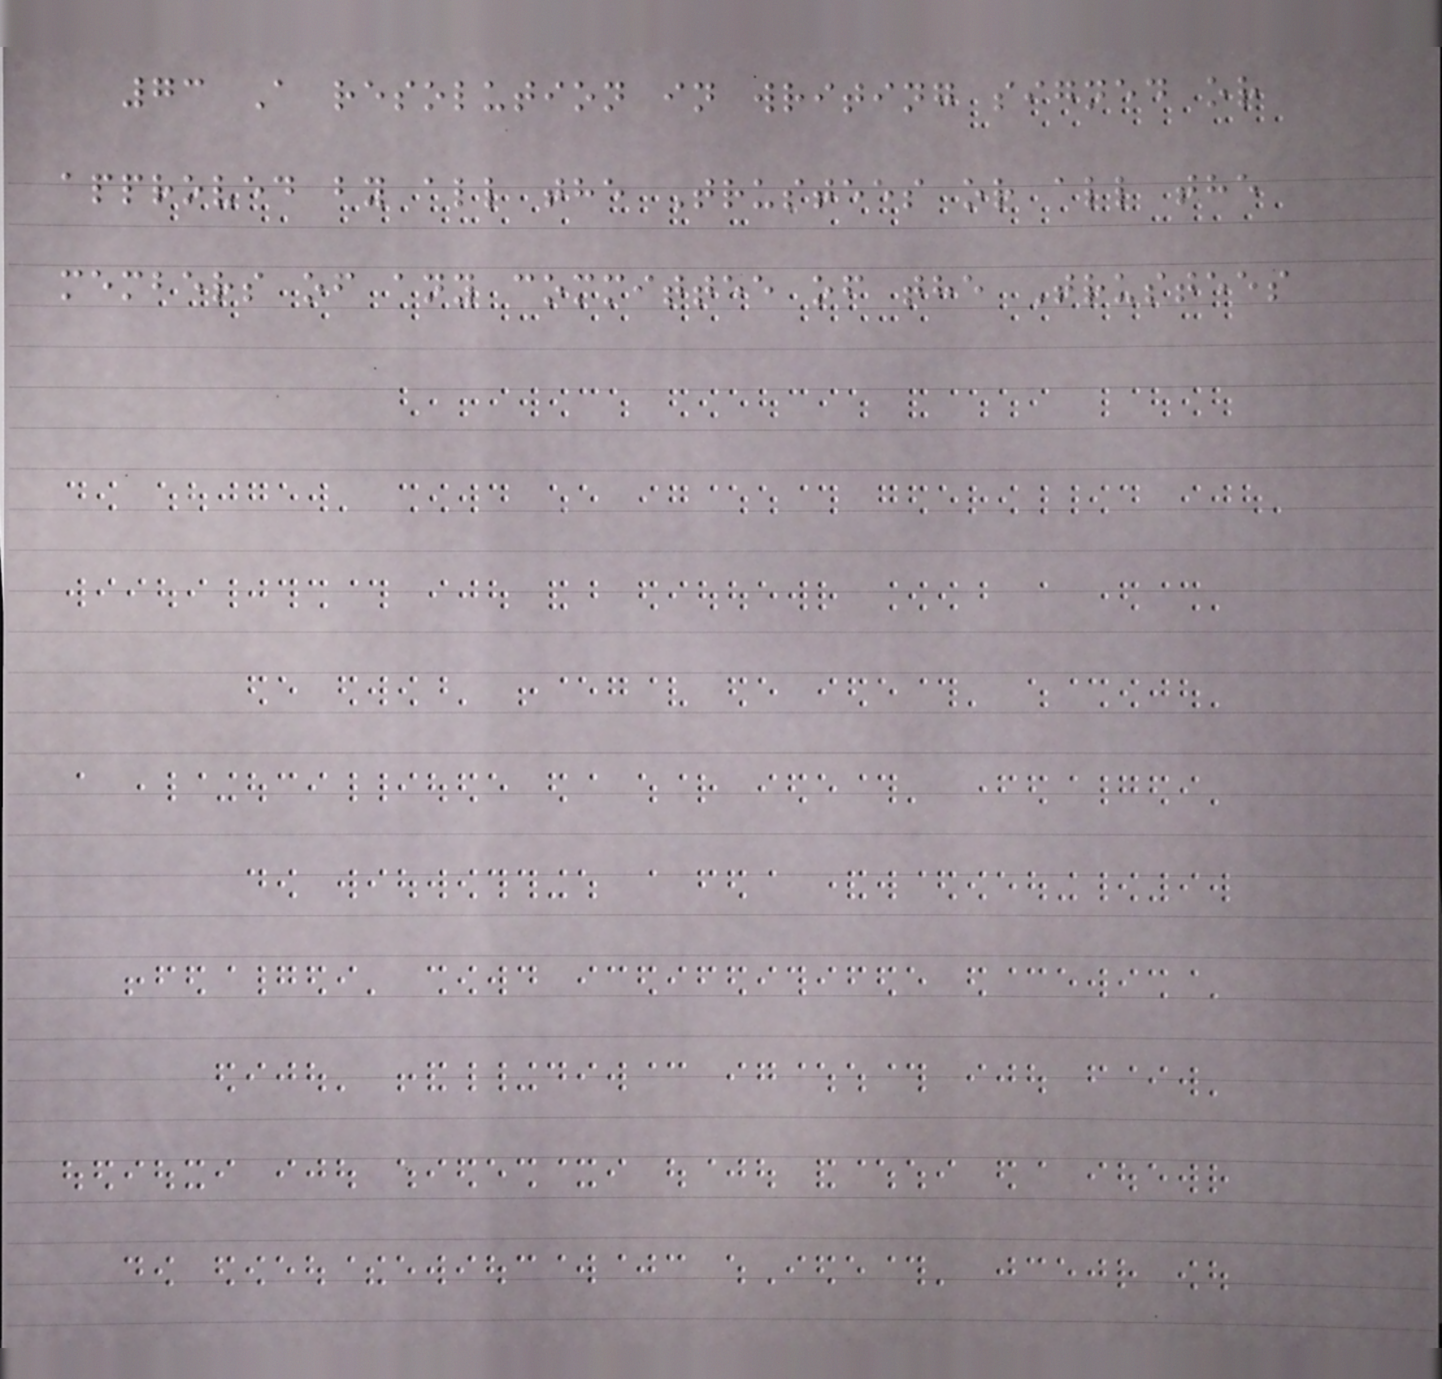73 A resolution in writing signed or
approved by all the Trustees or all the
members of any committee of the Trustees
